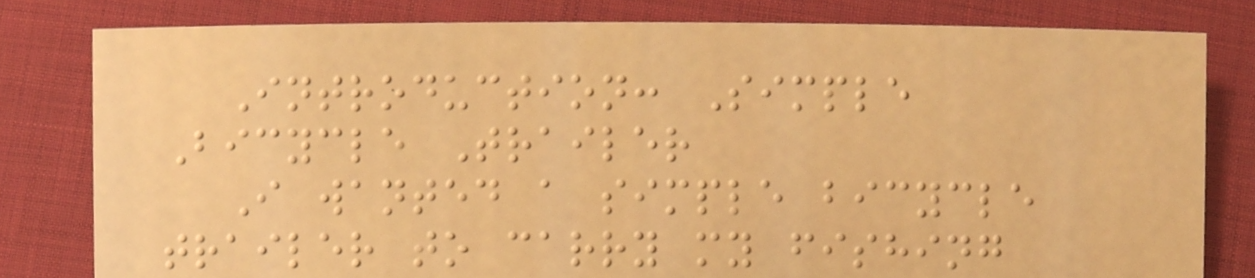Introduction: Simple
Bicycle Trailer
I wanted a simple bicycle
trailer to carry my fishing
